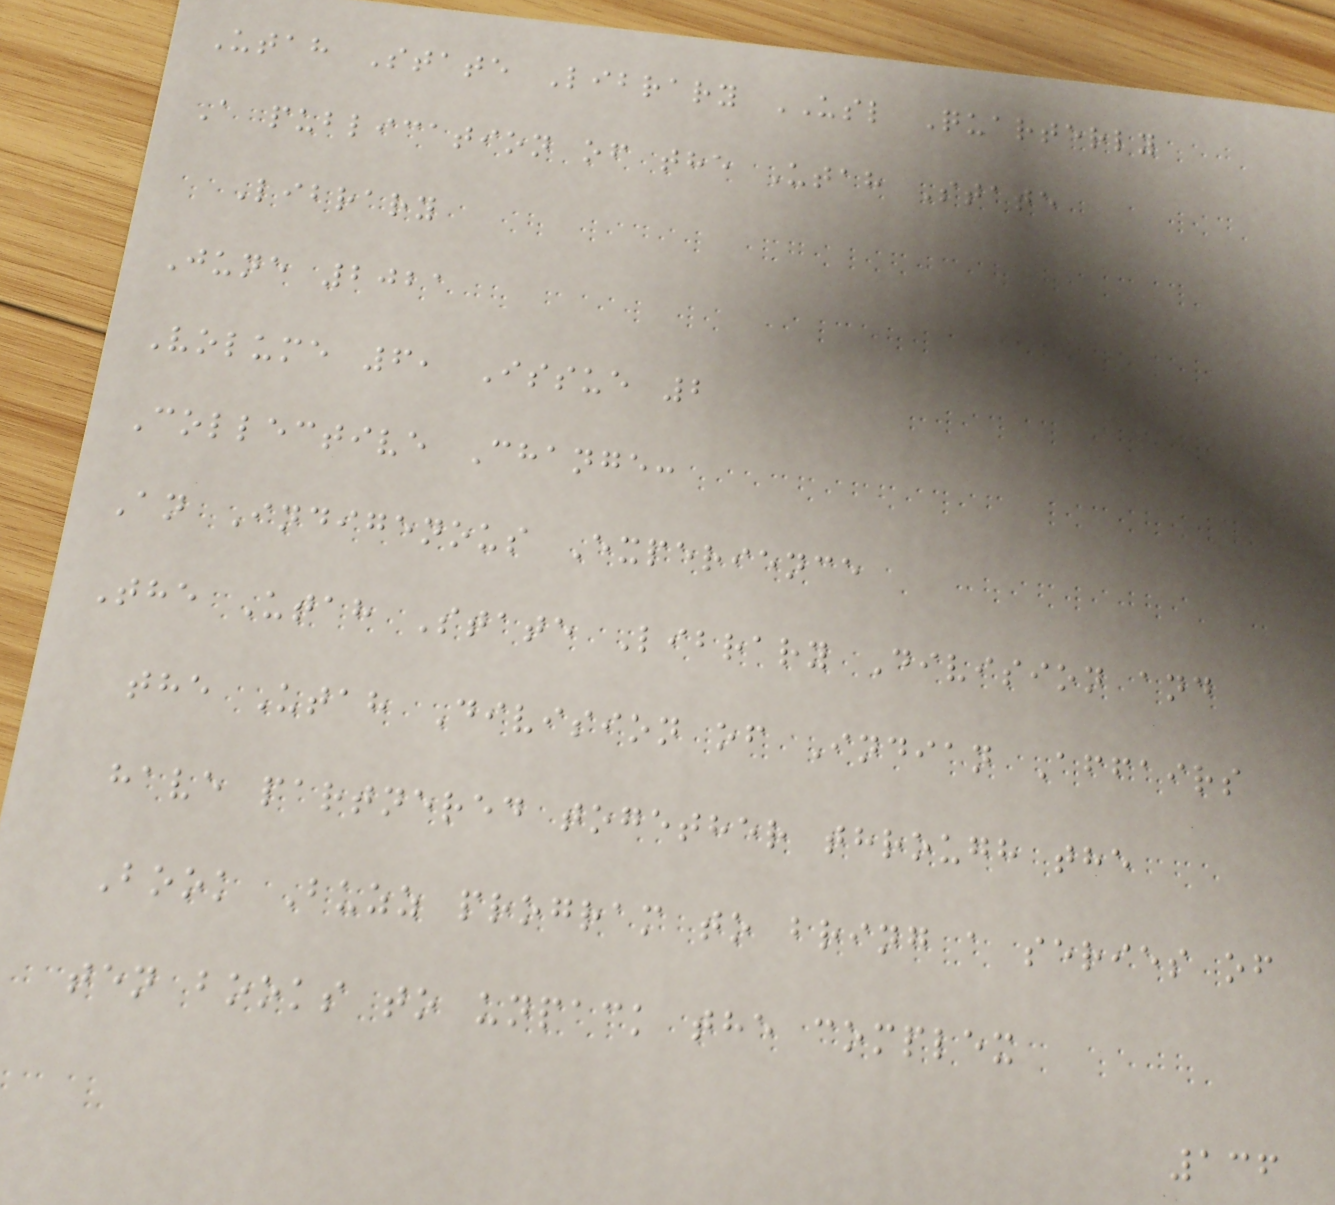Utah State Library USL Quarterly
A publication of the Utah State
Library
June 2021
Volume 6, Issue 2
Collective Change:
An Indigenous Experience
The Utah State Library Division and
the Utah Division of Indian Affairs
have partnered together through the
Book Buzz program to bring a series of
ten books to unpack the complex
136
